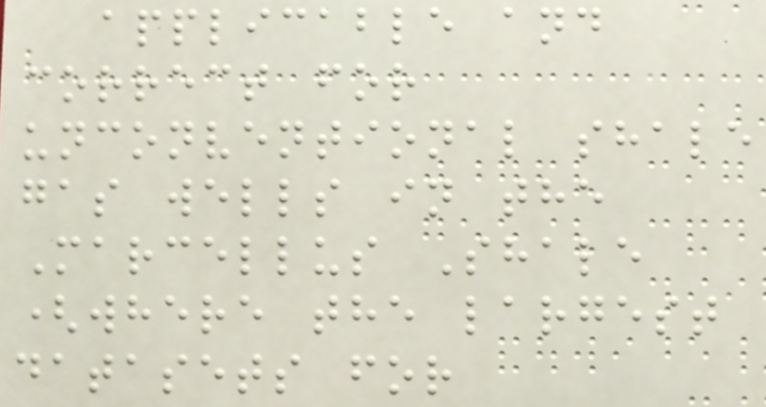applicable and
correct for
unconventional shale
gas wells in the
Marcellus Shale
(where the largest
datasets for
